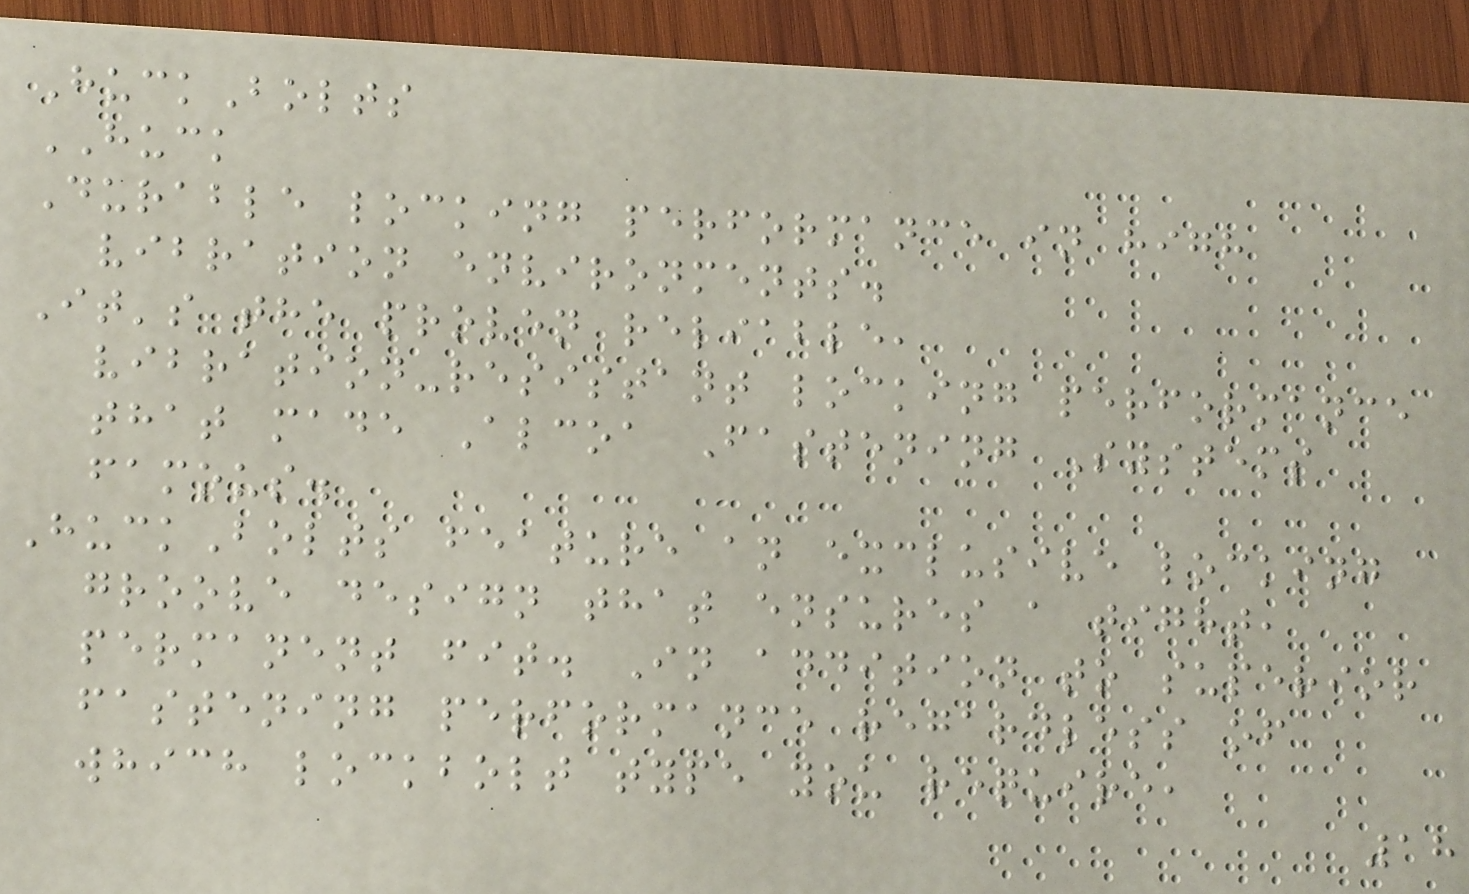HuckBolts
HUCK
Durable locking performance in high
vibration environments.
It's the proven reliable,
vibration-resistant locking performance
that made Alcoa Fastening Systems
famous.
HuckBolts feature an exclusive locking
groove design that ensures a tight,
permanent fit. In addition to superior
fastening performance regardless of
which lockbolt type you require,
18
